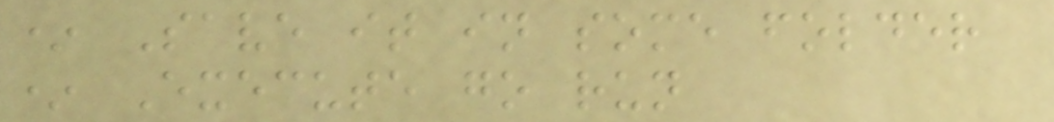* Save it in some folder
* Execute go run
